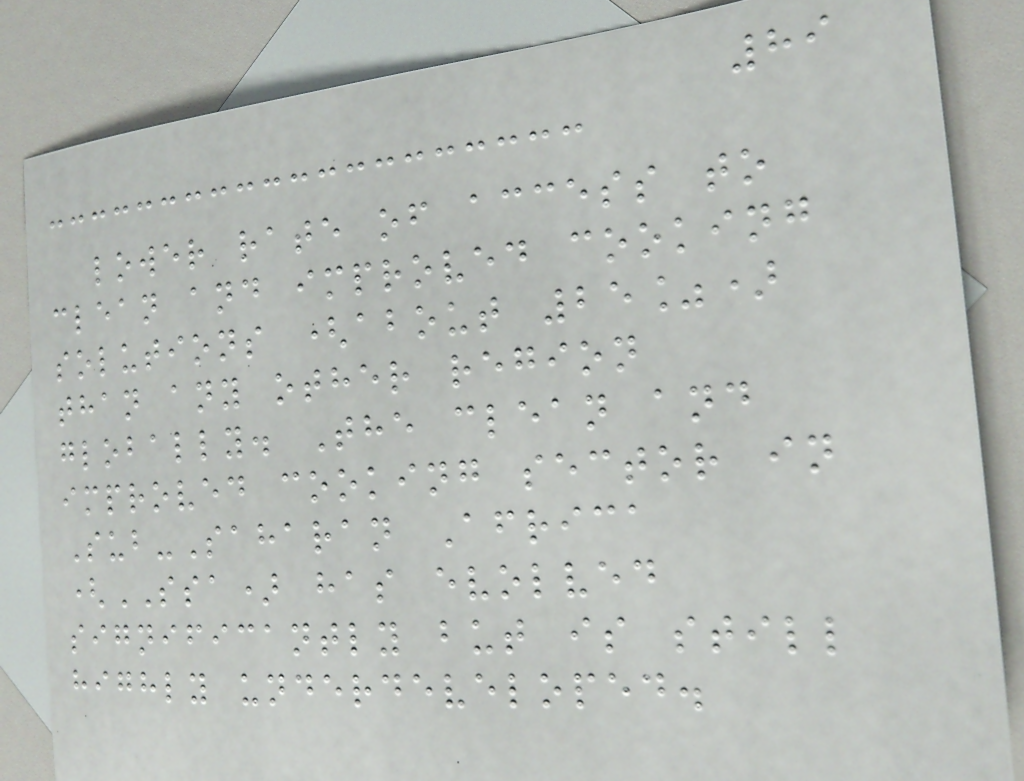89
lower rate of access to
clean and improved cooking
solutions (about 25%)
than any other region
globally. The clean and
improved cooking sector in
Sub-Saharan Africa
(SSA) has evolved
significantly but is still
highly underdeveloped.
